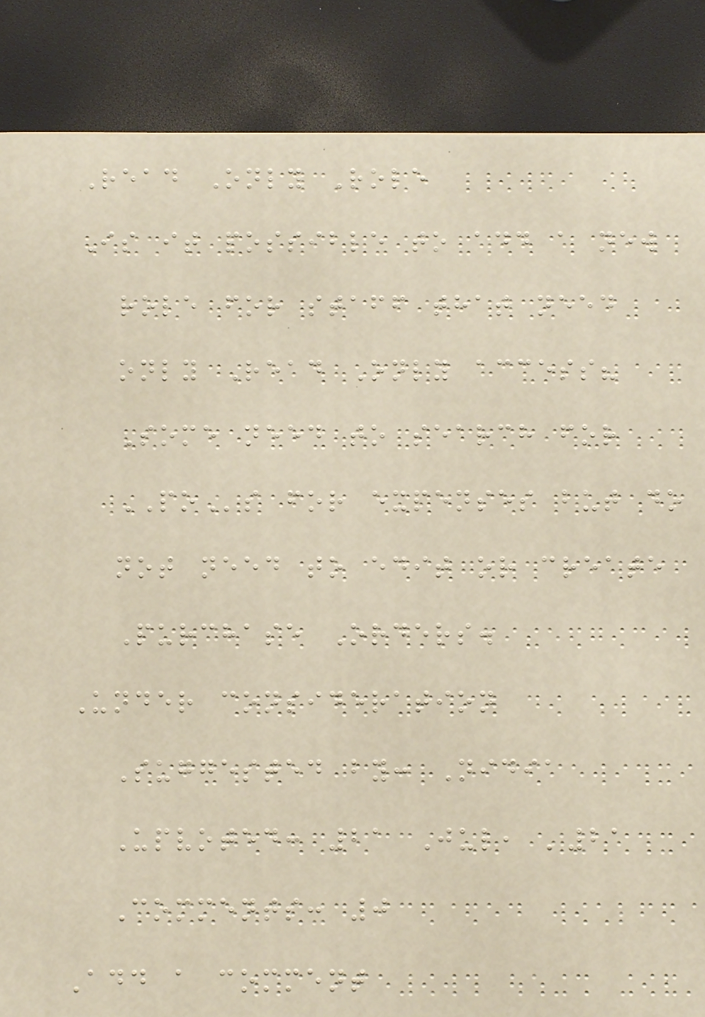Read Only Role
Is it possible to add a new
role for staff that need
only Read Only access?
Some need to search for
POs for expenses but do
not need to edit or create
Purchase Orders.
Under consideration
Suggested by: Nidia
Upvoted: 21 Jul, '21
Comments: 0
Add a comment
